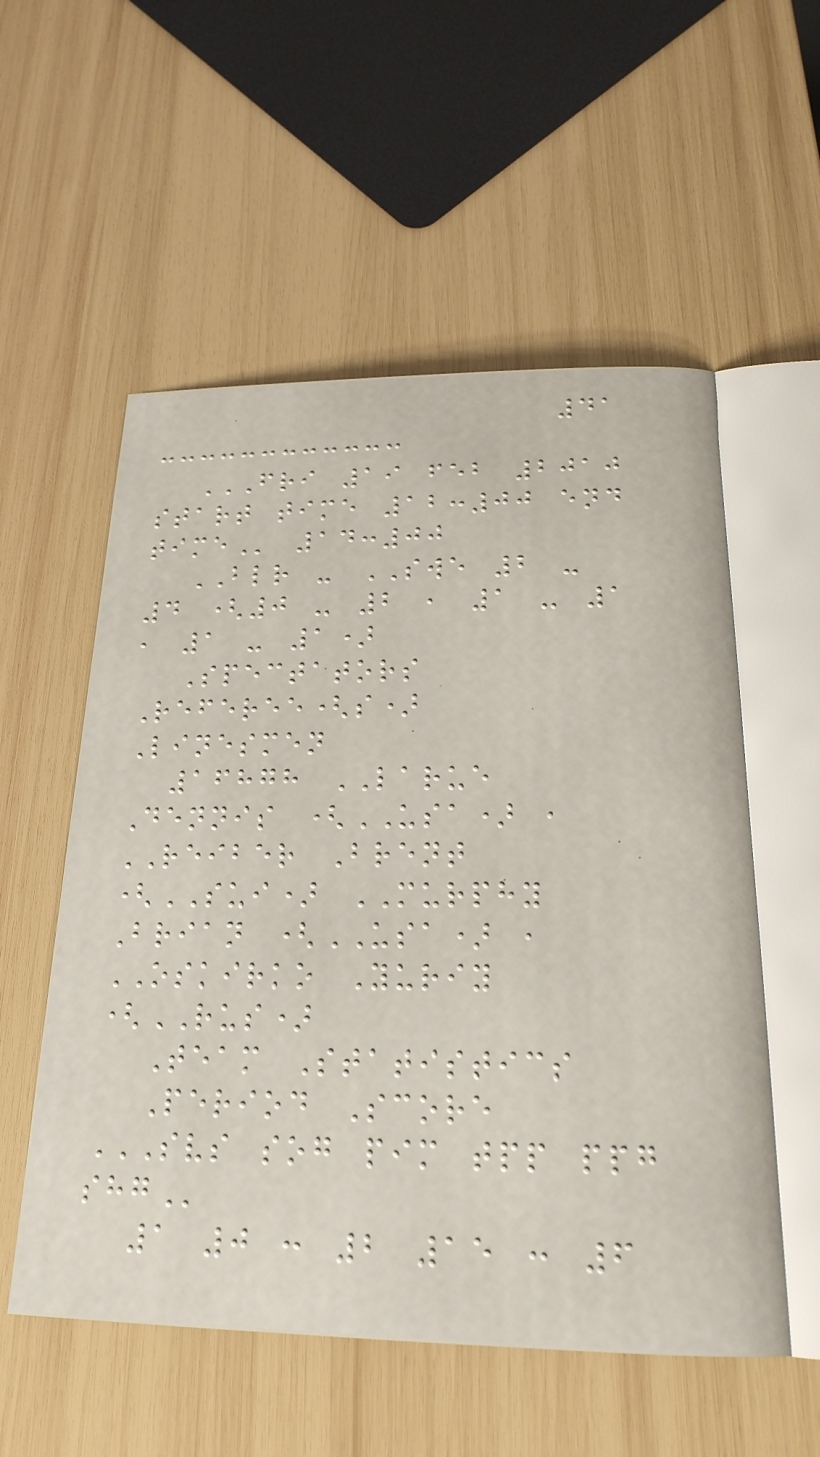41
FRI 19 FEB 2010
START TIME 12:00 END
TIME 14:00
BLR - SWE 2 -
4 (0 - 2 , 1 - 1
, 1 - 1)
Spectators
Referee(s)
Linesmen
16878 LARUE
Dennis (USA) ,
REIBER Brent
(SUI) MURPHY
Brian (USA) ,
OSKIRKO Yuriy
(RUS)
Team Statistics
Period Score
SVS SOG PIM TPP PPG
SHG
1 0 : 2 15 : 6
